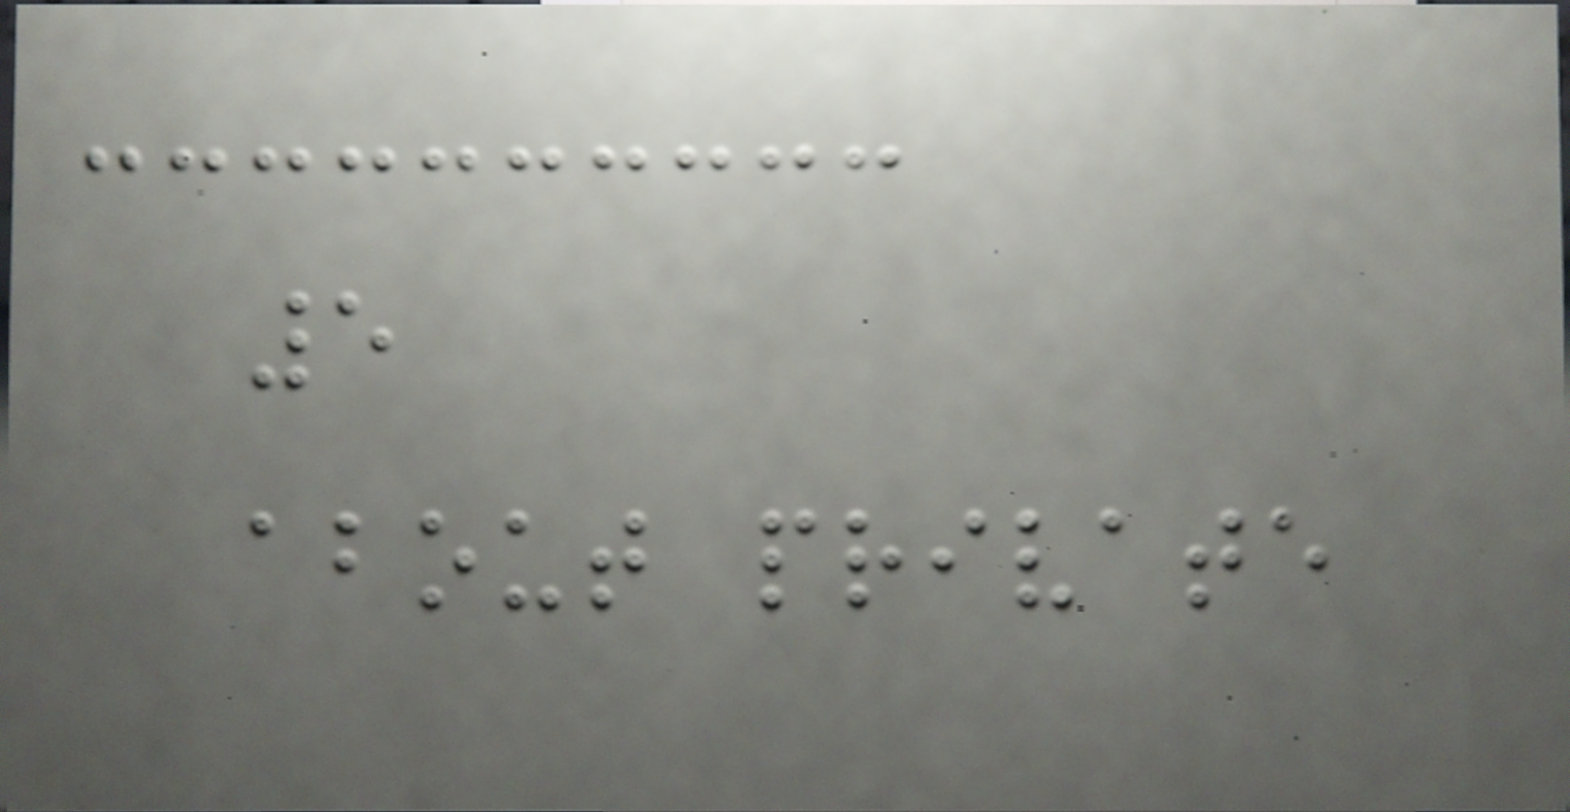5
about private
